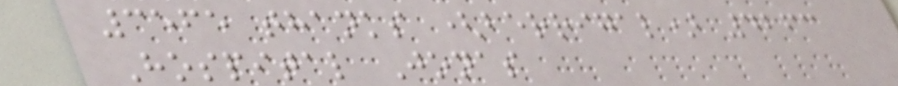3565 thanks (berrigal) 4263
Hospital Jonas
